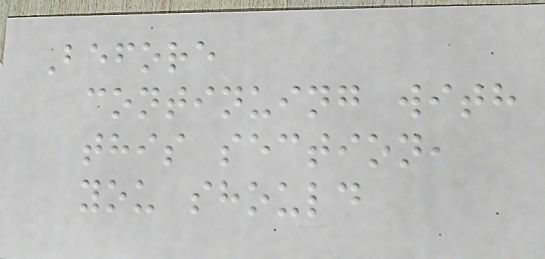Before
continuing with
this section,
you should
